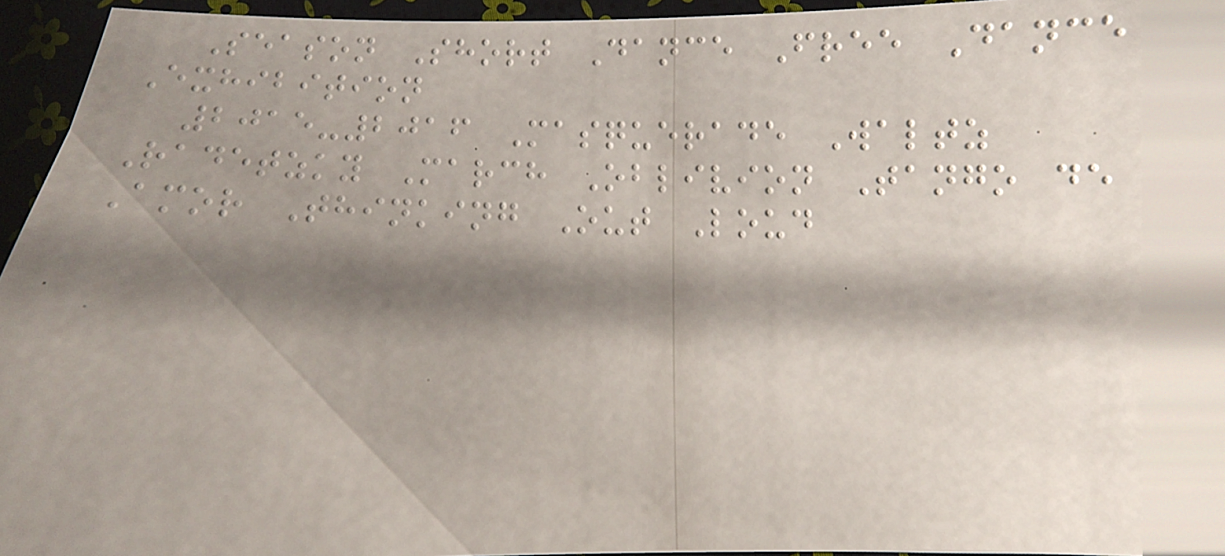Season Short Dance Free Dance
Exhibition
2015-2016 Masquerade Waltz
Radetzky March Oblivion Tango de
Amor Thinking Out Loud
